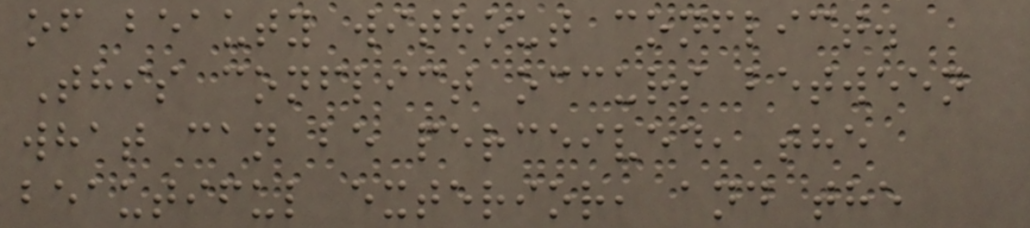of beauty without conflict.
This conflict occurs between
what can be perceived, the
beautiful exterior, and the
